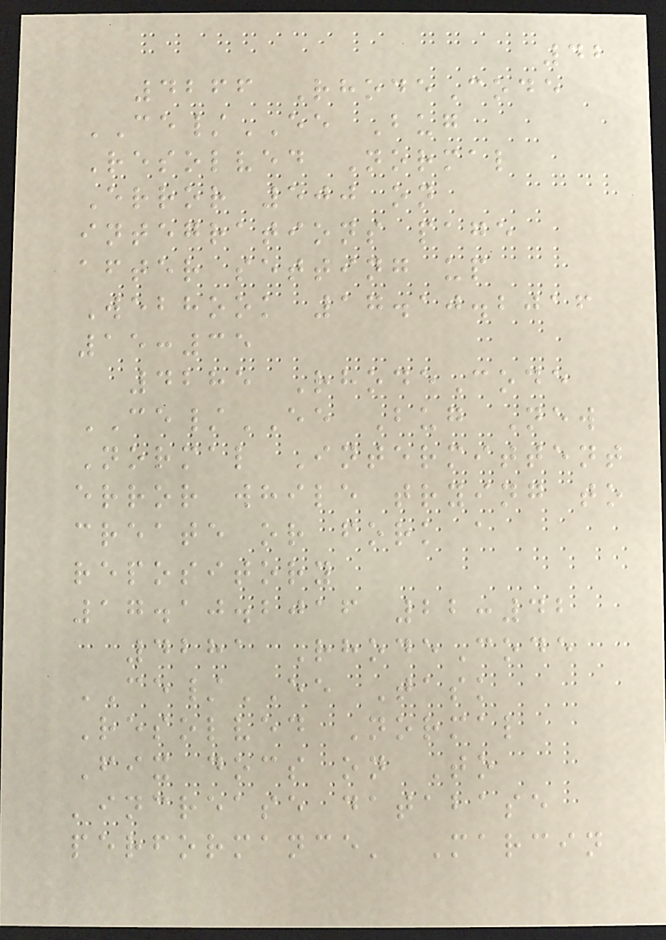42
4266 RhodeCode
CE/EE Bug
Resolved Normal
Error 500 on
integrations page
after setting up
Webhook 17.10.2016
15:35
4285 RhodeCode
CE/EE Bug New
Normal Intermittent
error while trying to
create or fork a
repository
17.10.2016 22:42
4281 RhodeCode
CE/EE Task
Resolved Normal
Fix docs on To
'increase database
performance' Marcin
